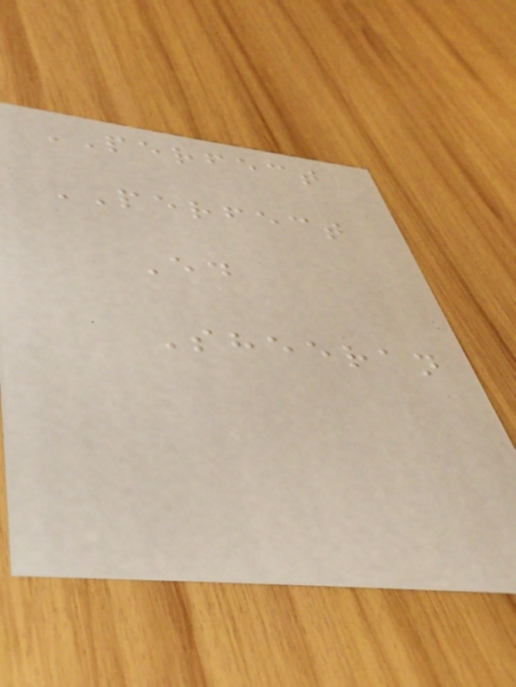PERFECT
PERFECT
Ed
Sheeran
